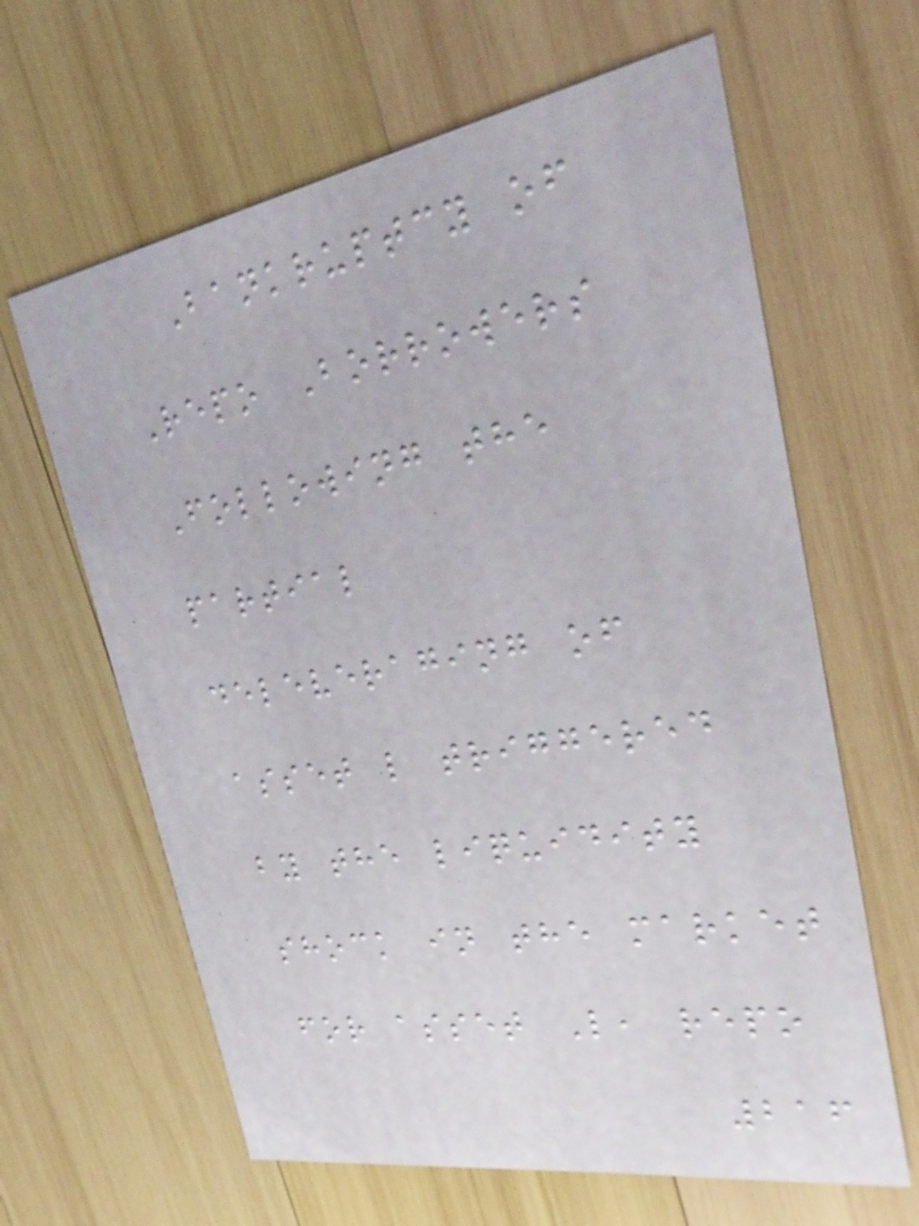Bankruptcy of
Repo Borrowers
Following the
partial
deleveraging of
asset l triggered
by the liquidity
shock in the market
for asset L, repo
216
